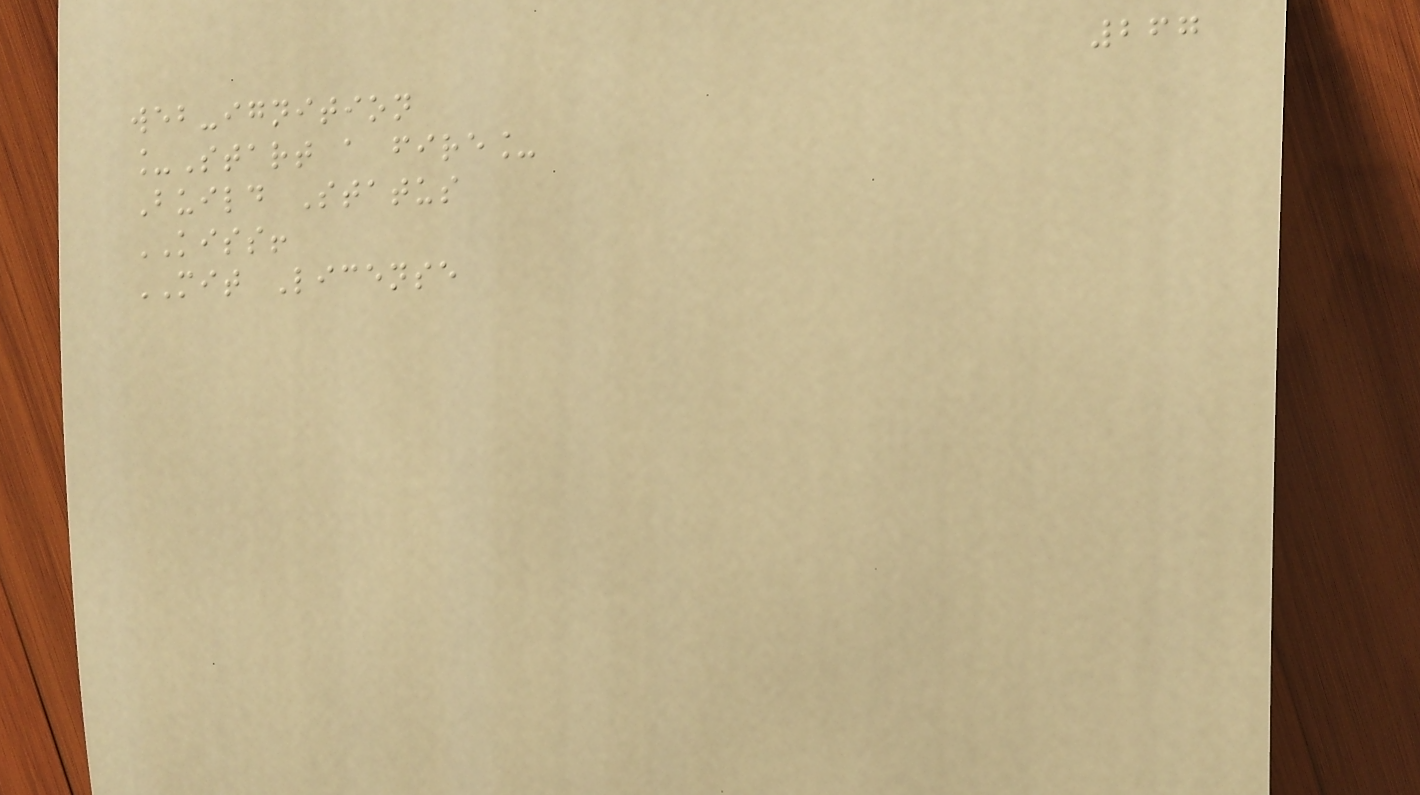267
web-ignition
_Start a fire_
Build Status
KISS!
MIT License
